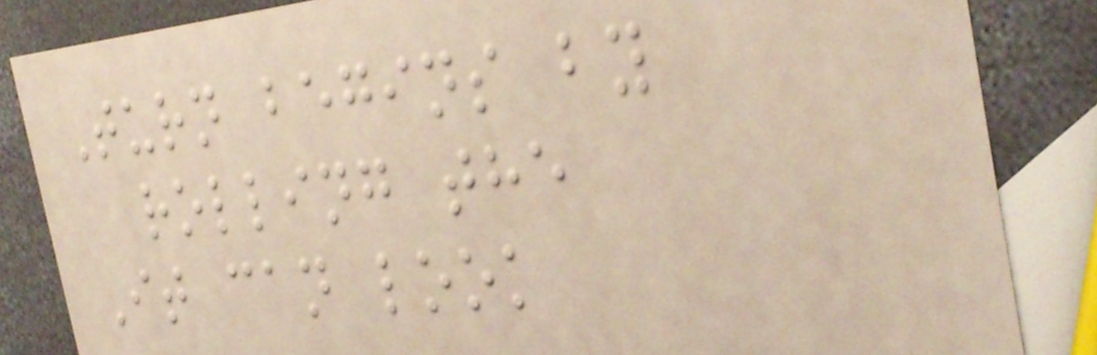Turn begins by
rolling the
It can look
